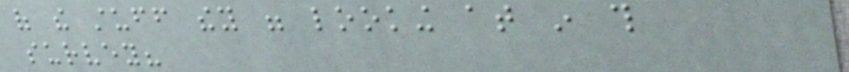of the stuff they were looking at in this
survey?
